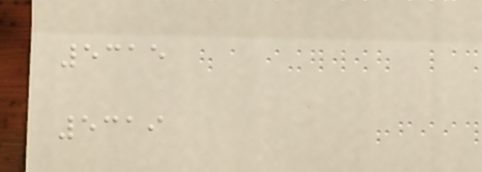5315
5319
